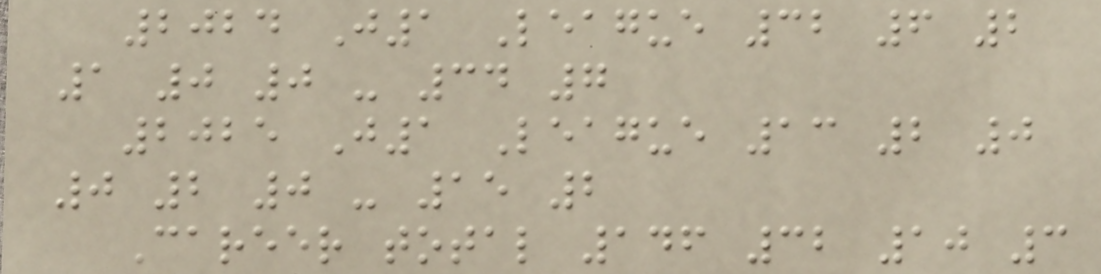2024 J1 League 32 6 2
1 0 0 - 34 7
2025 J1 League 13 2 0
0 2 0 - 15 2
Career total 146 32 10 3
